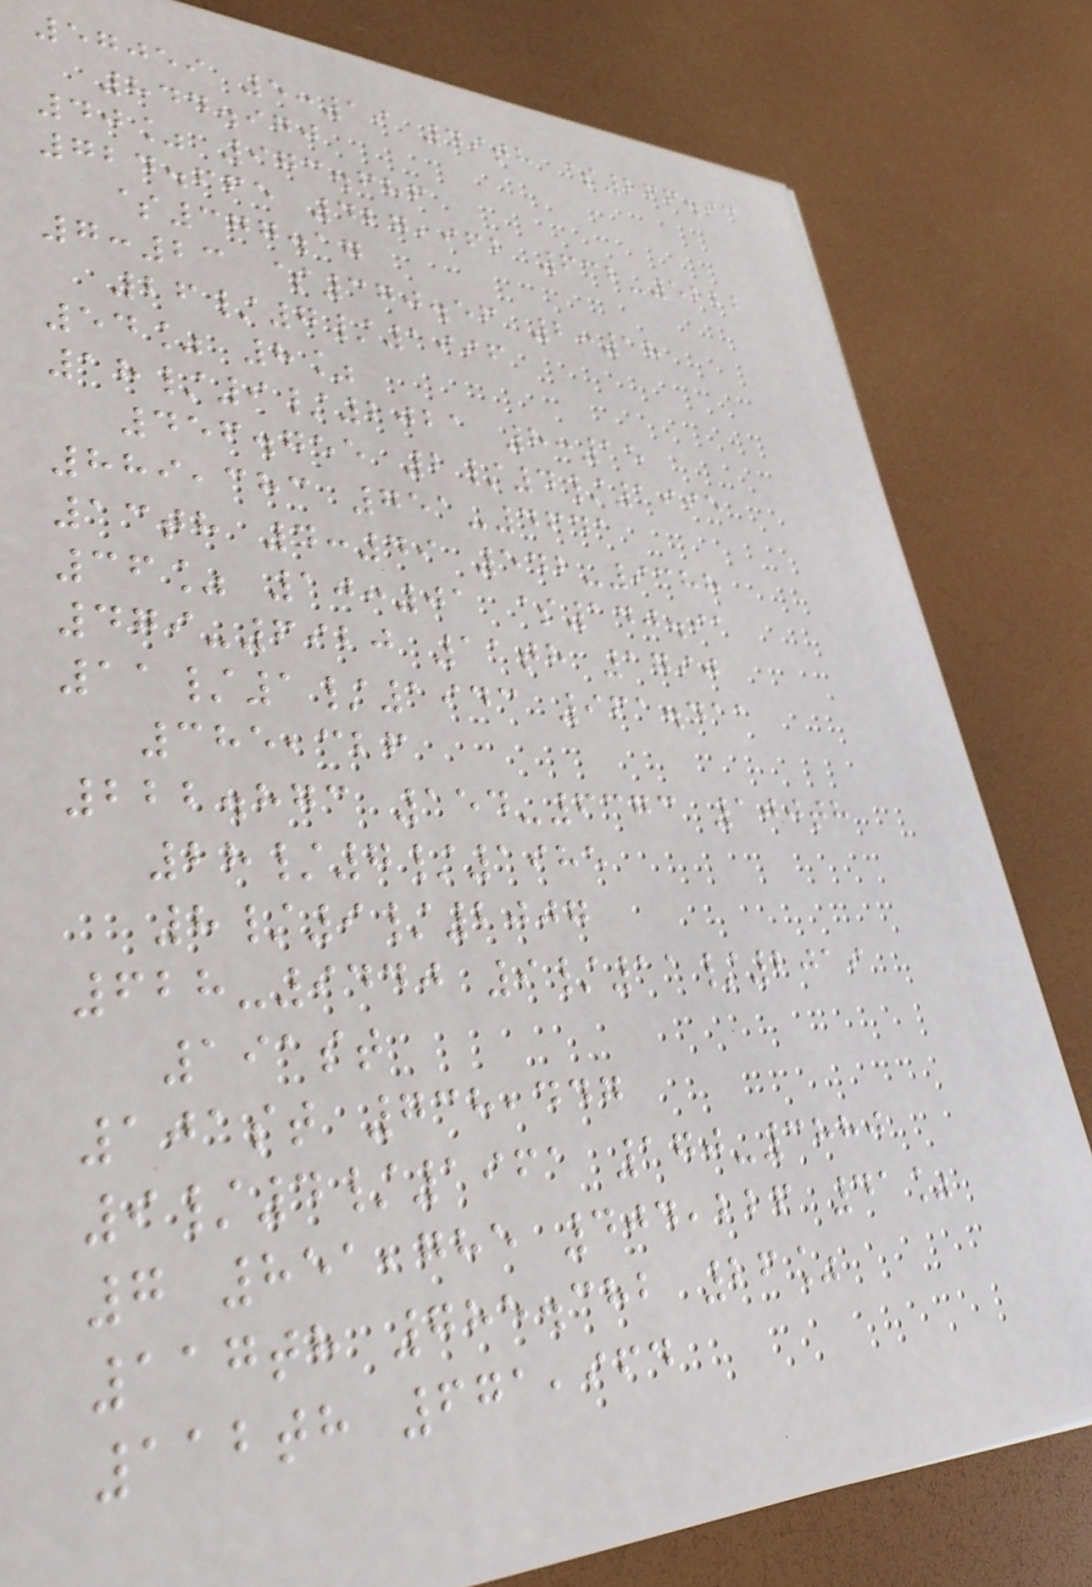57059 5:19 49th $266.93
844.970
40% 973.686
724.665 427,962 632-5222
$377.17
7:23 $370.56 2:18
26/7/1996
54% 8%
18/9/2021 8:15
456.755 2/4/1995
889,383 751-4641
13th 4:49 542-9388
36% 10:01 $140.91
479-6920 11th 1790
11/1/1943 961.411
385,326
222.873 154-6373 100th
28/7/1985
8/9/2007
628-9440 9/11/2019
191st
101st 738,447
9/4/1961 170-3880
7 851,785 404,226 41%
117th 785.382 26%
112th 671,964
